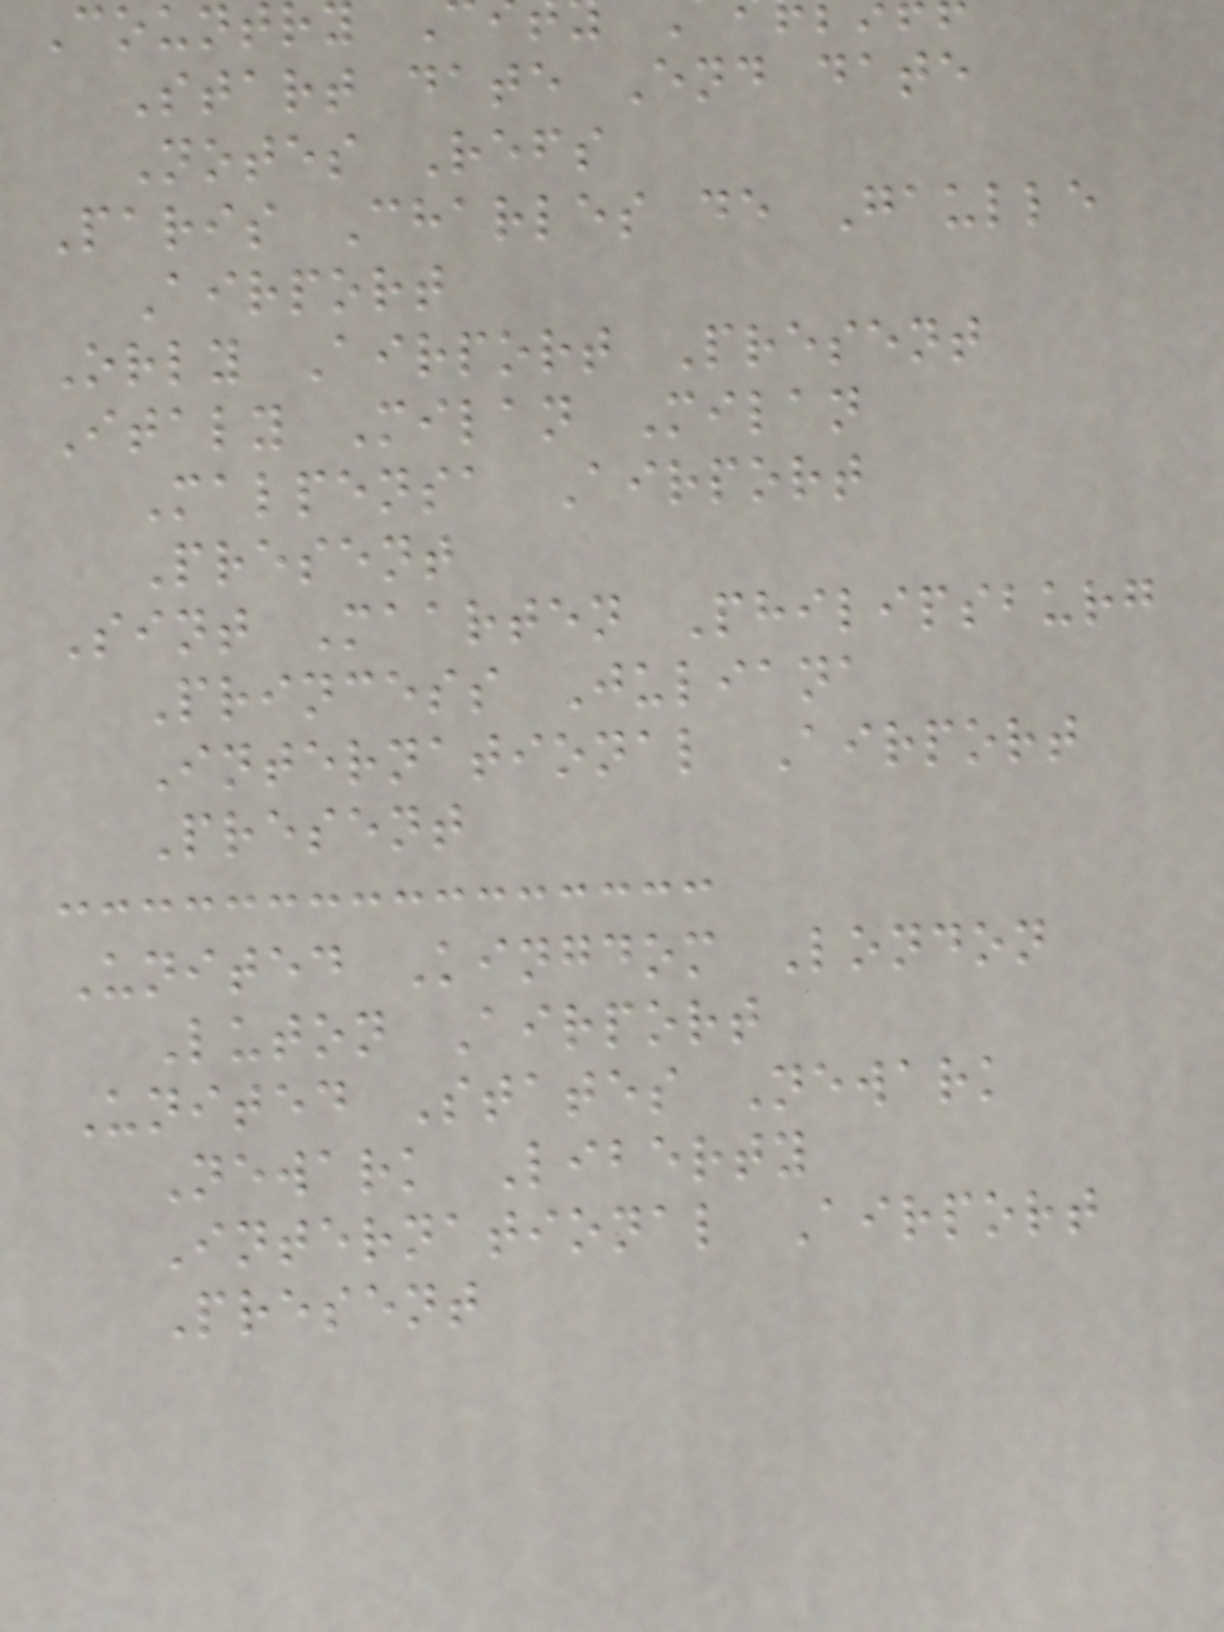Countr
Start date End date
Notes Refs
Paris Charles de Gaulle
Airport
Orly Airport Present
Italy Milan Milan
Malpensa Airport
Present
Sint Maarten Philipsburg
Princess Juliana
International Airport
Present
United Kingdom London
Luton Airport
United States Newark
Newark Liberty
International Airport
Present
